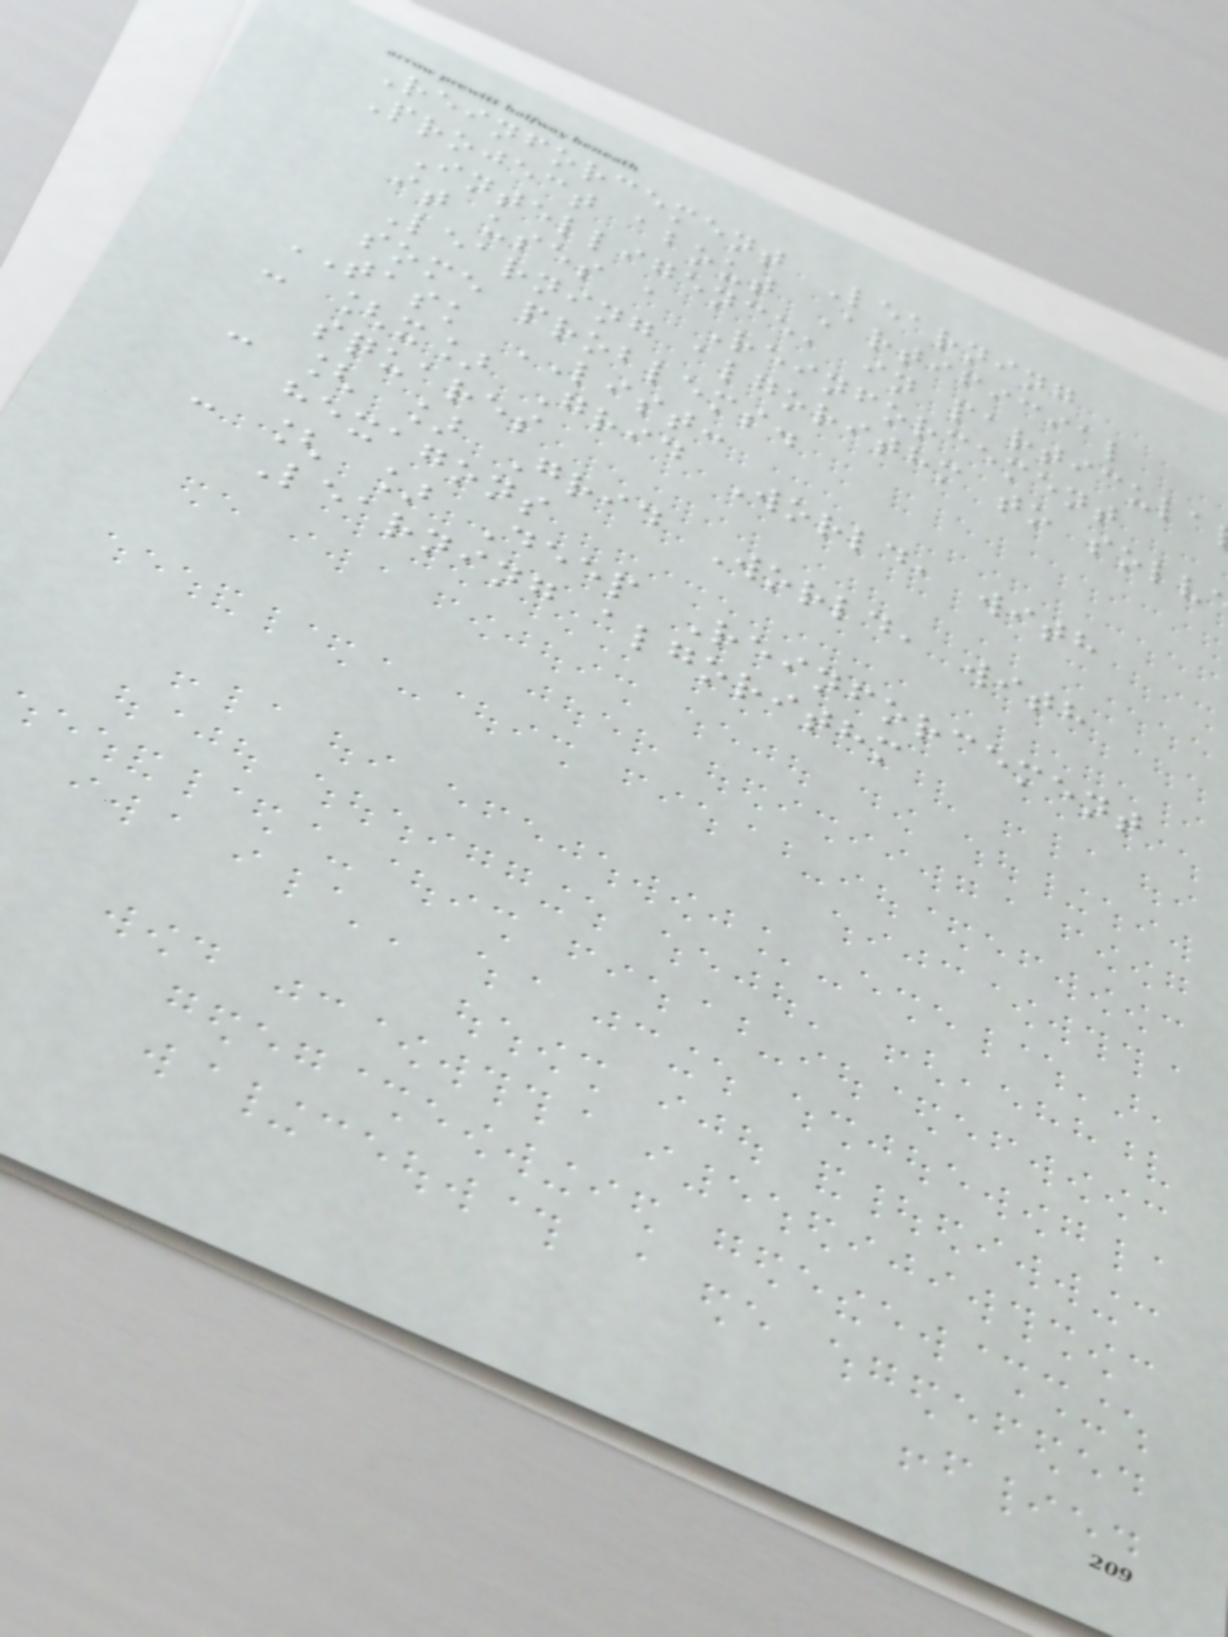Reinforcement Learning
Project about Artificial
Intelligence, in particula
it uses a Reinforcement
Learning algorithm to solv
some problems.
TASK LIST:
- [x] Grid World, with
squares
- [ ] Grid World, with
hexagons
- [ ] Deep Reinforcement
Learning algorithm
